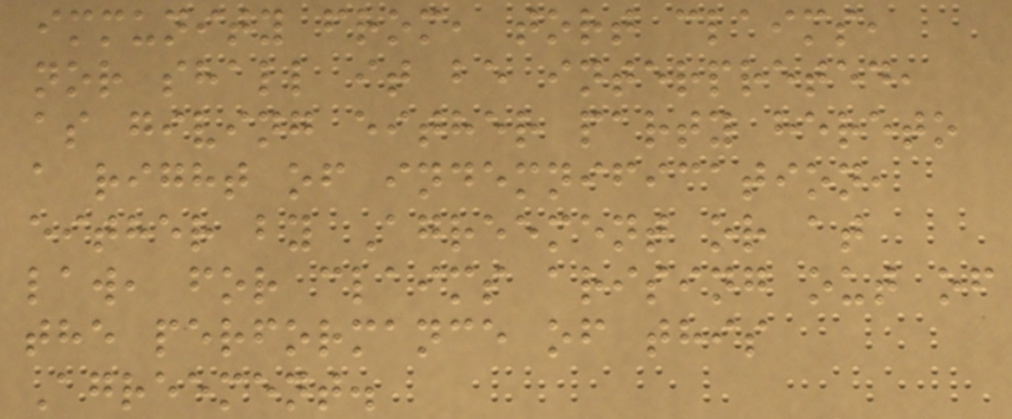immunity from, tort claims,
nor shall it be interpreted,
as giving either party hereto
a right of indemnification,
either by Agreement or at
law, for claims arising out of
the performance of this
Agreement.
